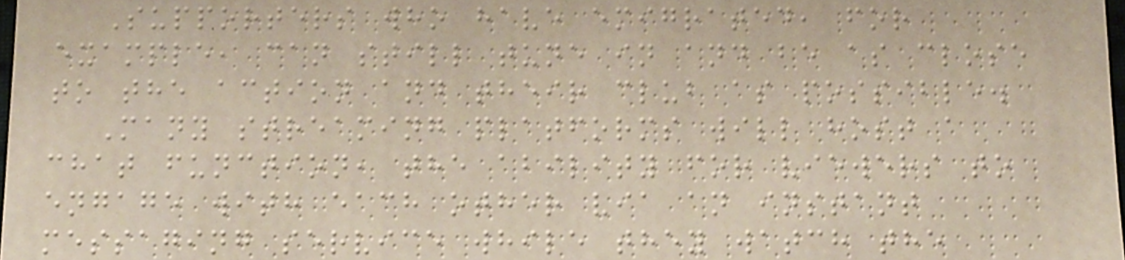Supporters who have emigrated, for
example, can still tune in and be as close
to the action and their club as possible.
Many streaming platforms will host a
chat function, the ability for viewers to
engage with each other via an instant
messaging service while they watch the
